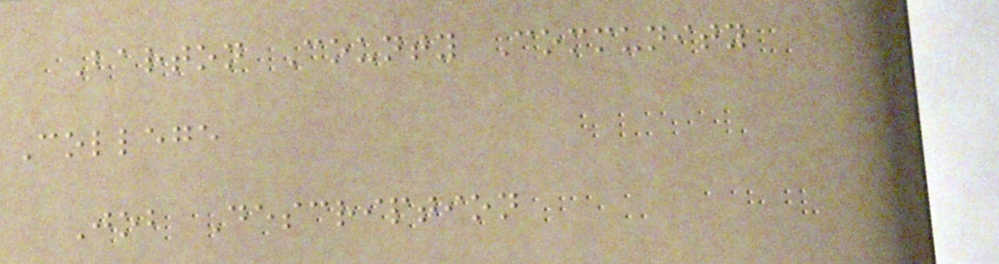Barton County Community
College
Job Description
